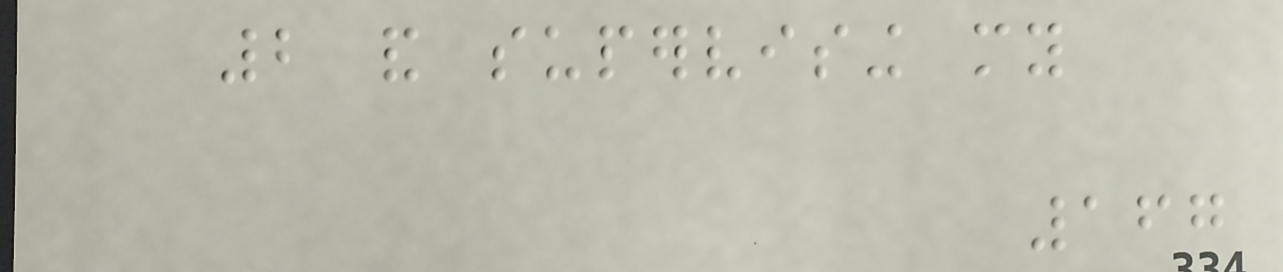2 and supervising my
167
